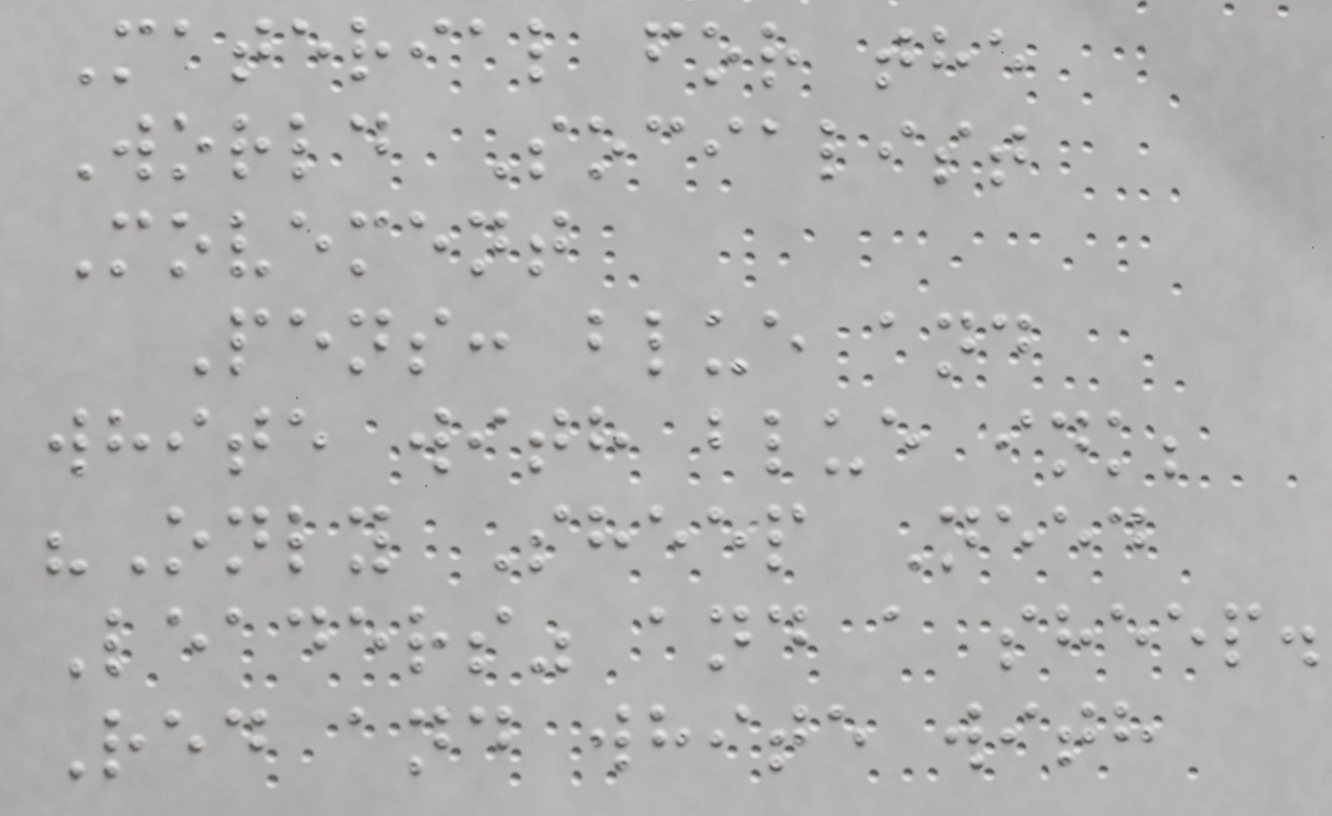Material for the
World Socialist
Movement
Pens: blue and
white with blue ink;
"Only Sheep Need
Leaders" and a sheep.
Red and white with
